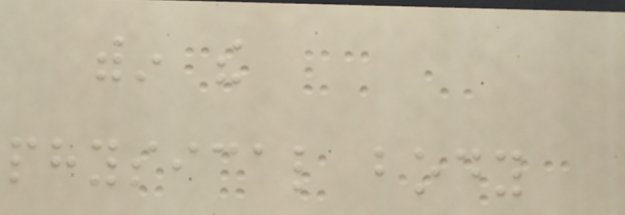within the
physical body
